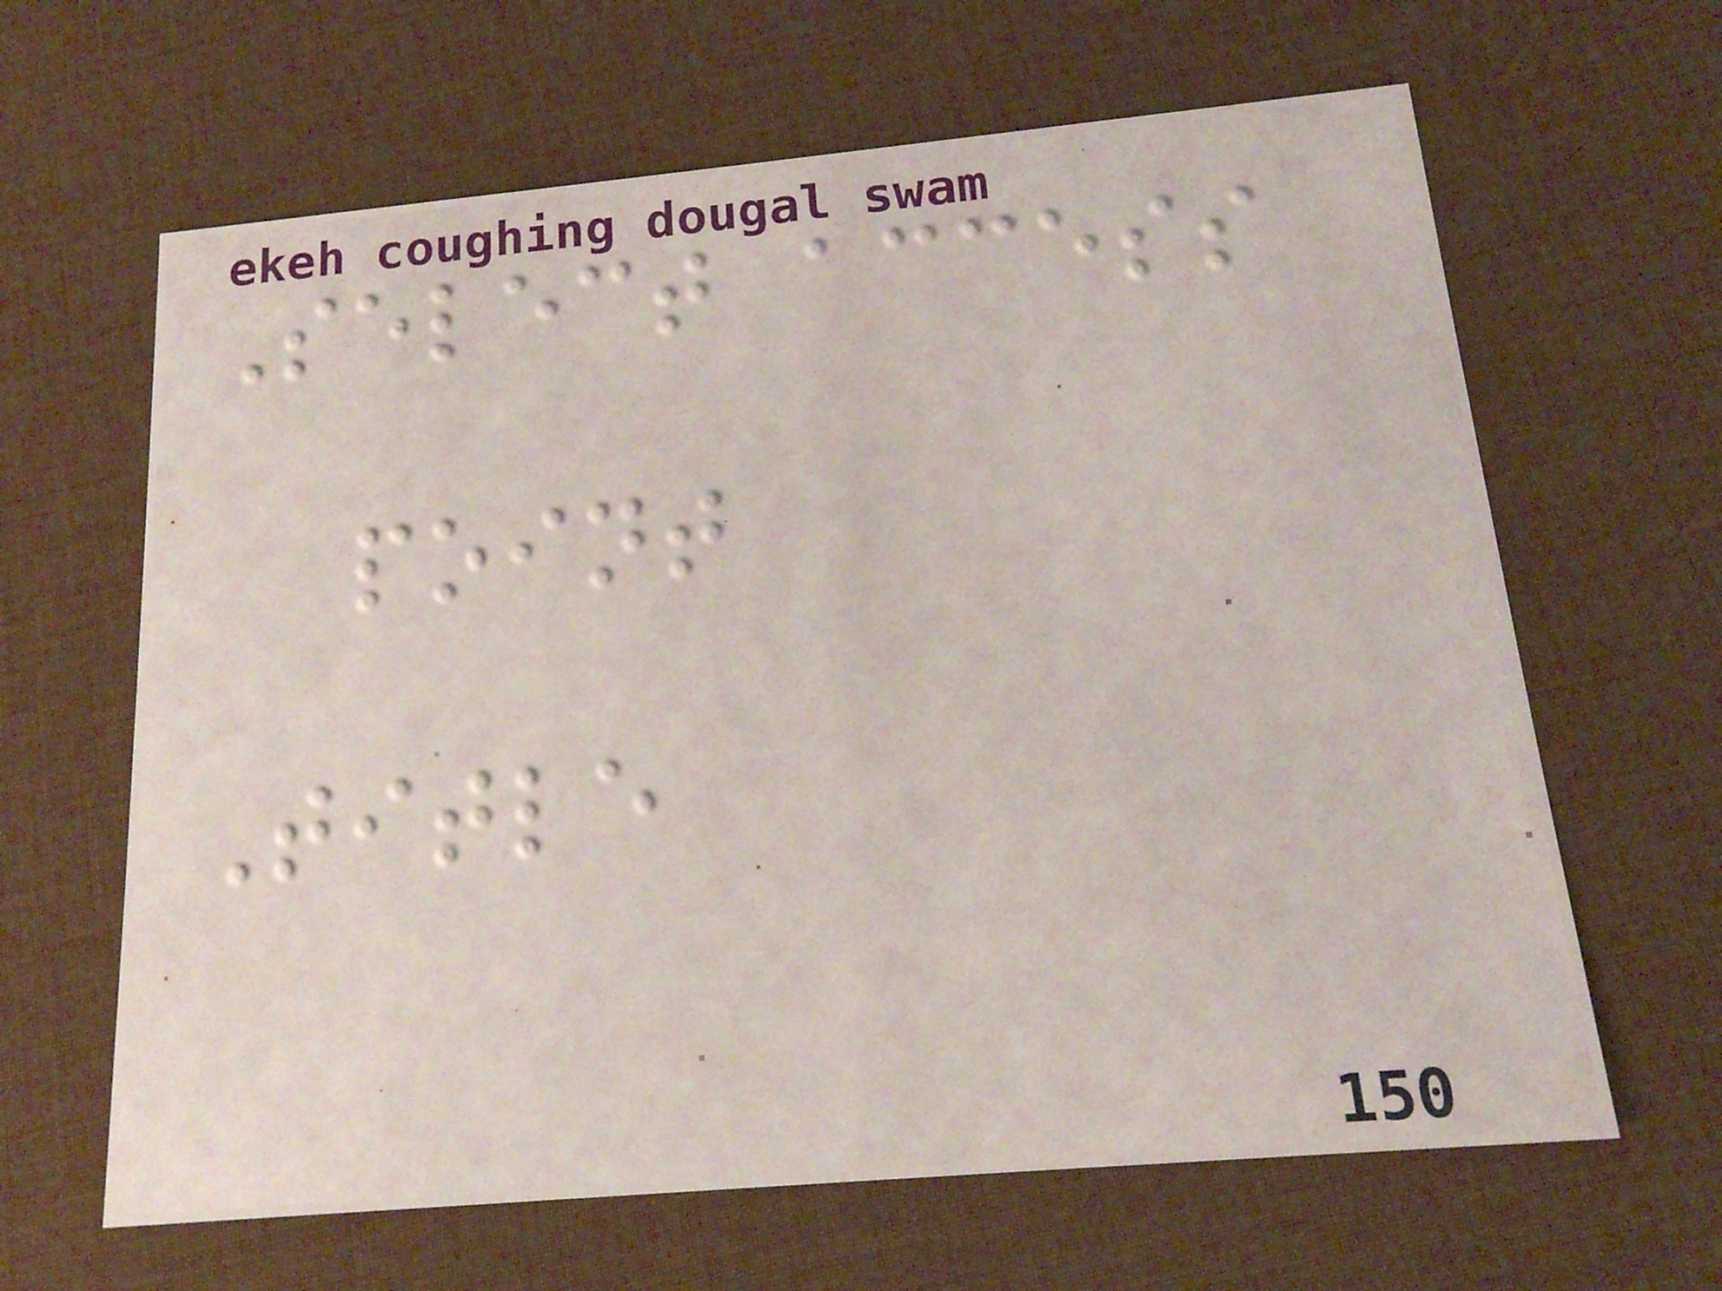Select access
point
Title
